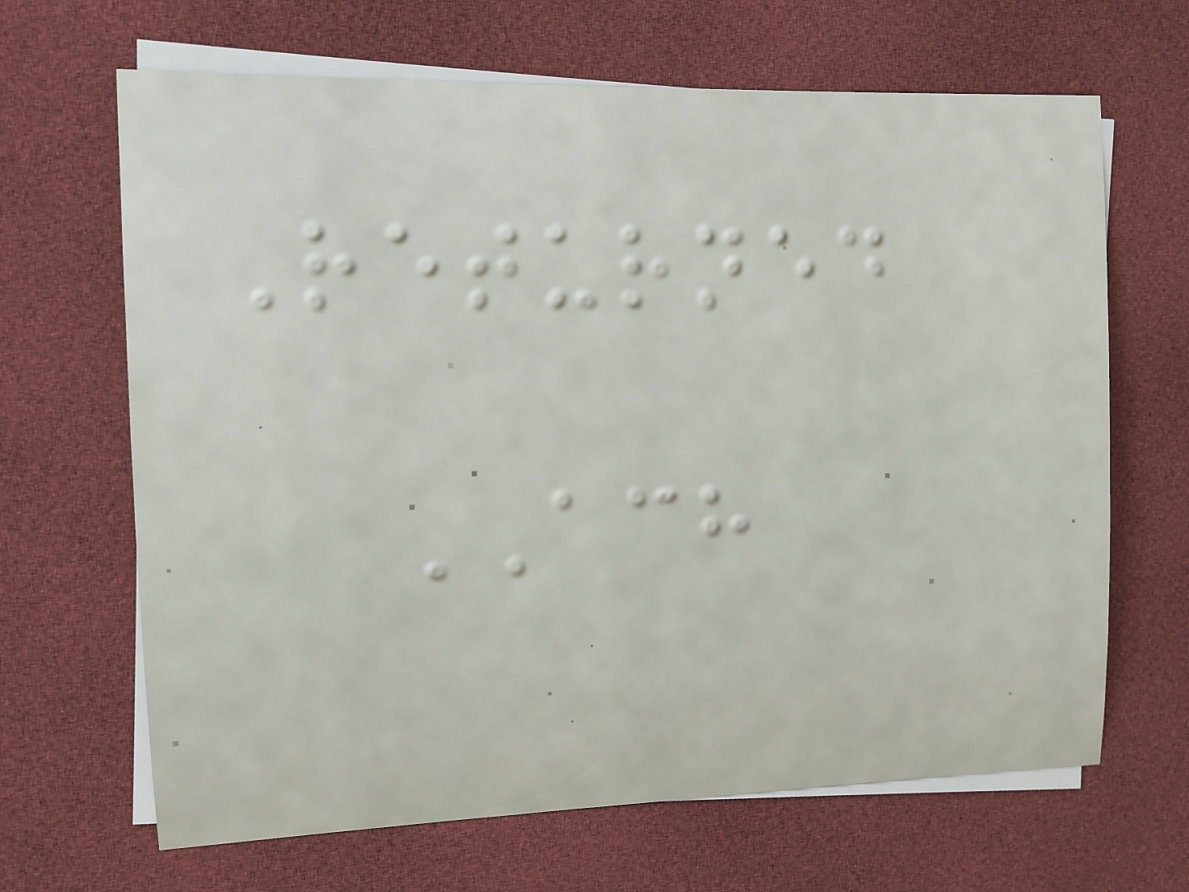Returned
ACH
